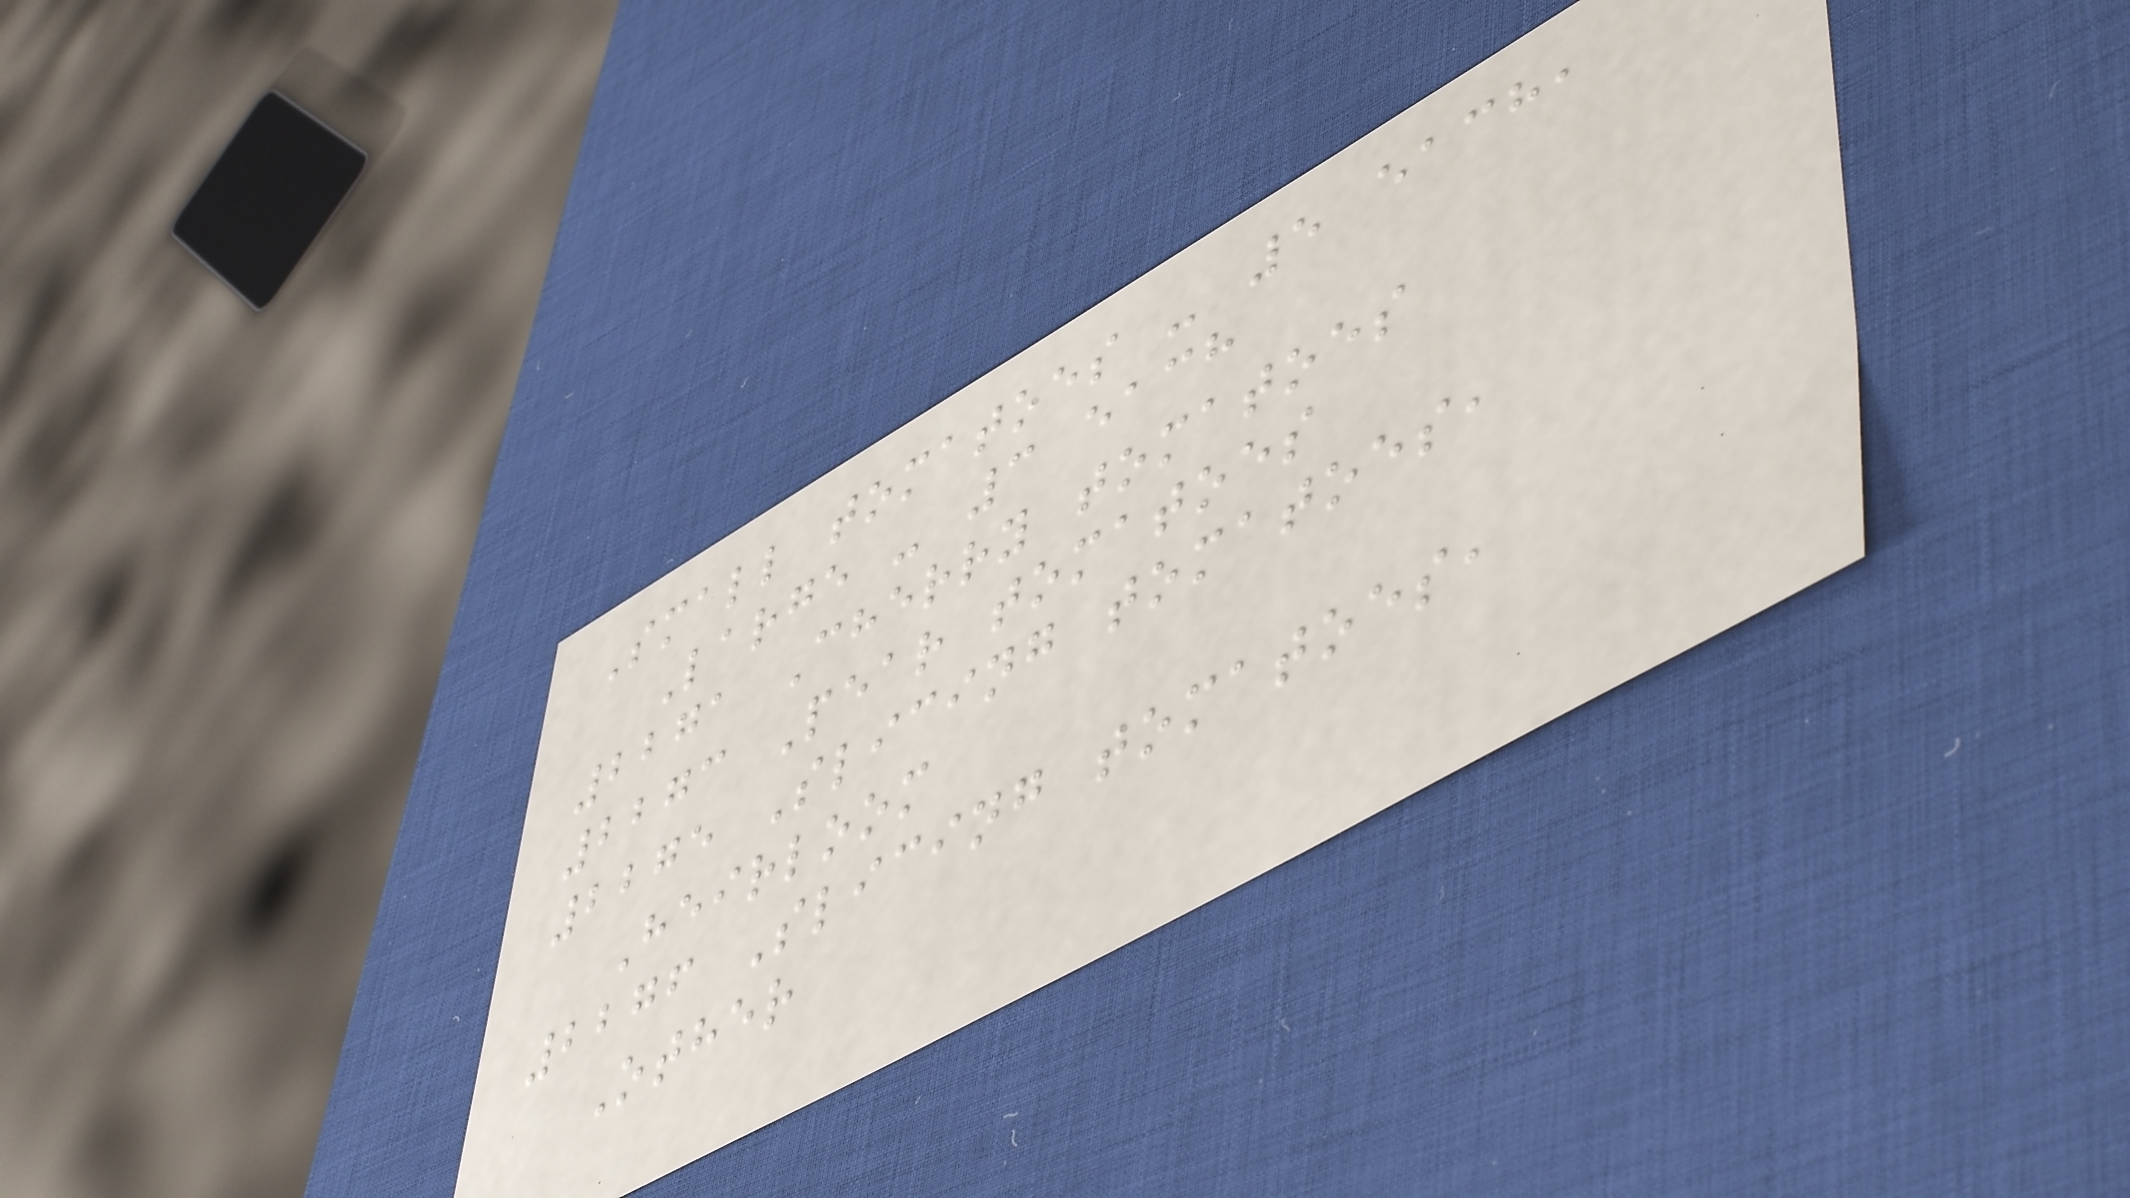Small tomatoes - 5 each,
Large - 3 each
2271 Cherry tomatoes
2273 Pear tomatoes
2275 Slicing tomatoes,
Heirloom
2276 Slicing tomatoes,
Other
